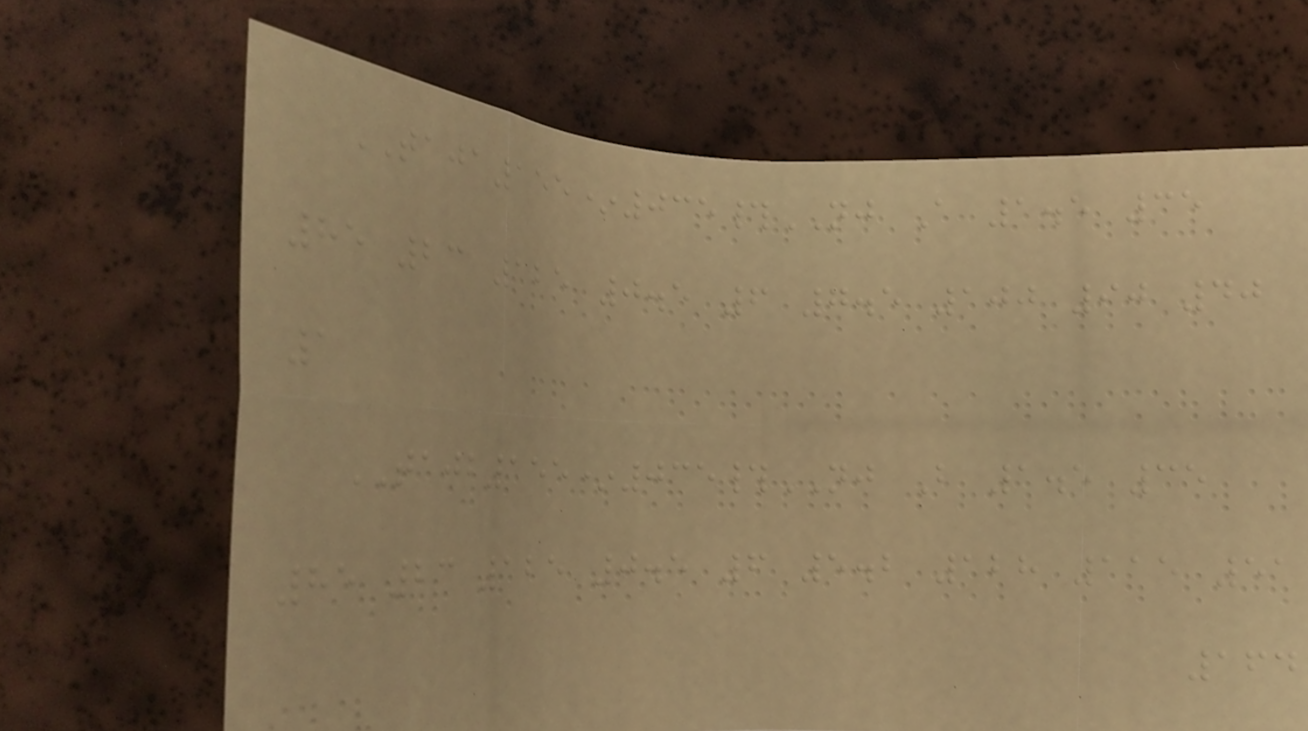TAJA155*035#NJ A 1.5 35
85 23 125 0.5 6 7.5 100 90 40
1
TAJB155*035#NJ B 1.5 35
85 23 125 0.5 6 5.2 128 115 51
164
